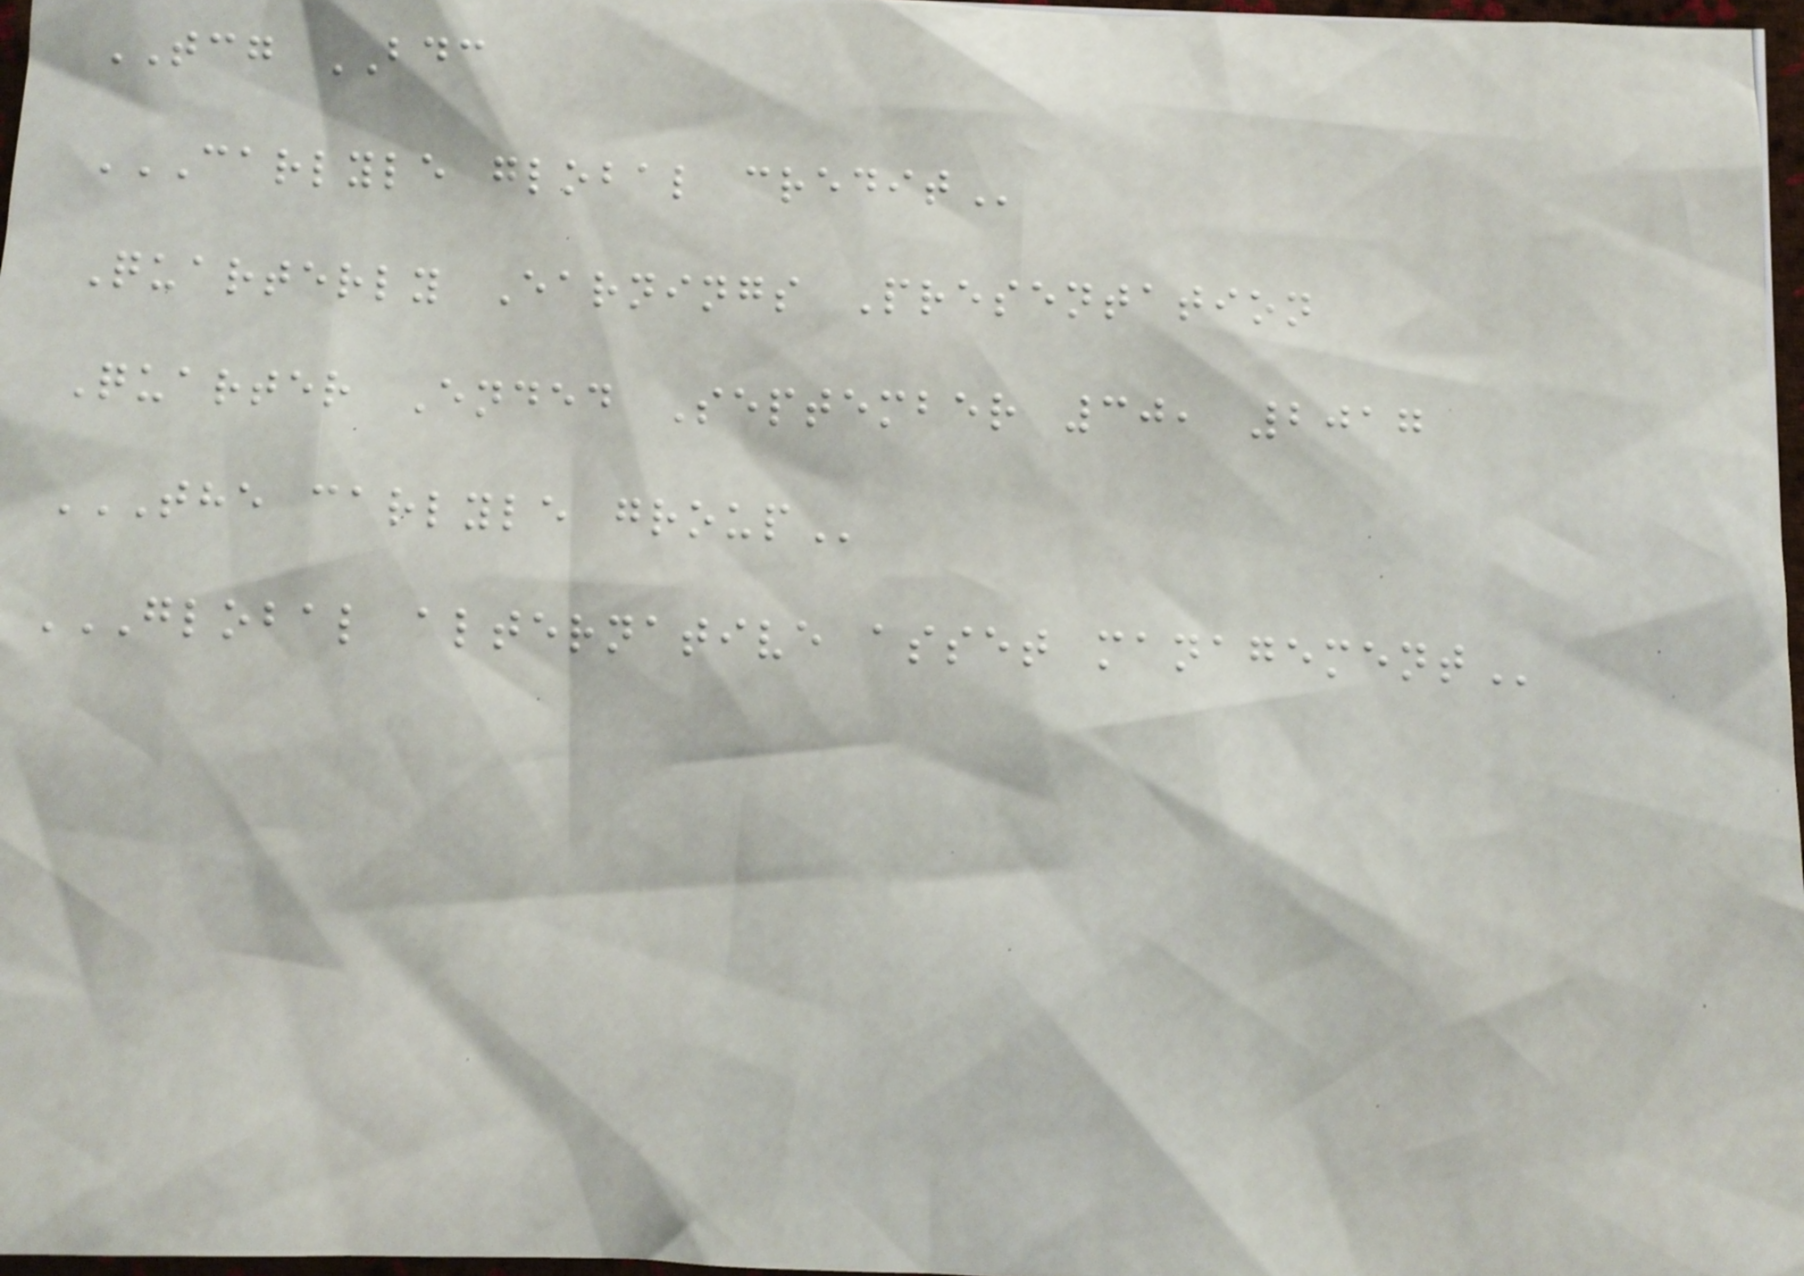TCG BDC
CARLYLE GLOBAL CREDIT
Quarterly Earnings Presentation
Quarter Ended September 30, 2017
THE CARLYLE GROUP
GLOBAL ALTERNATIVE ASSET MANAGEMENT
